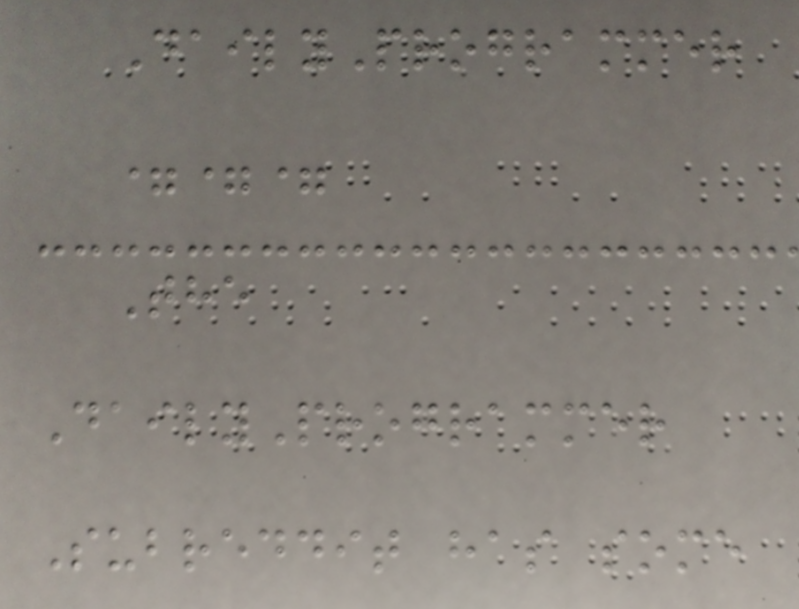DailyProgrammer
===
The
DailyProgrammer
Subreddit has some
